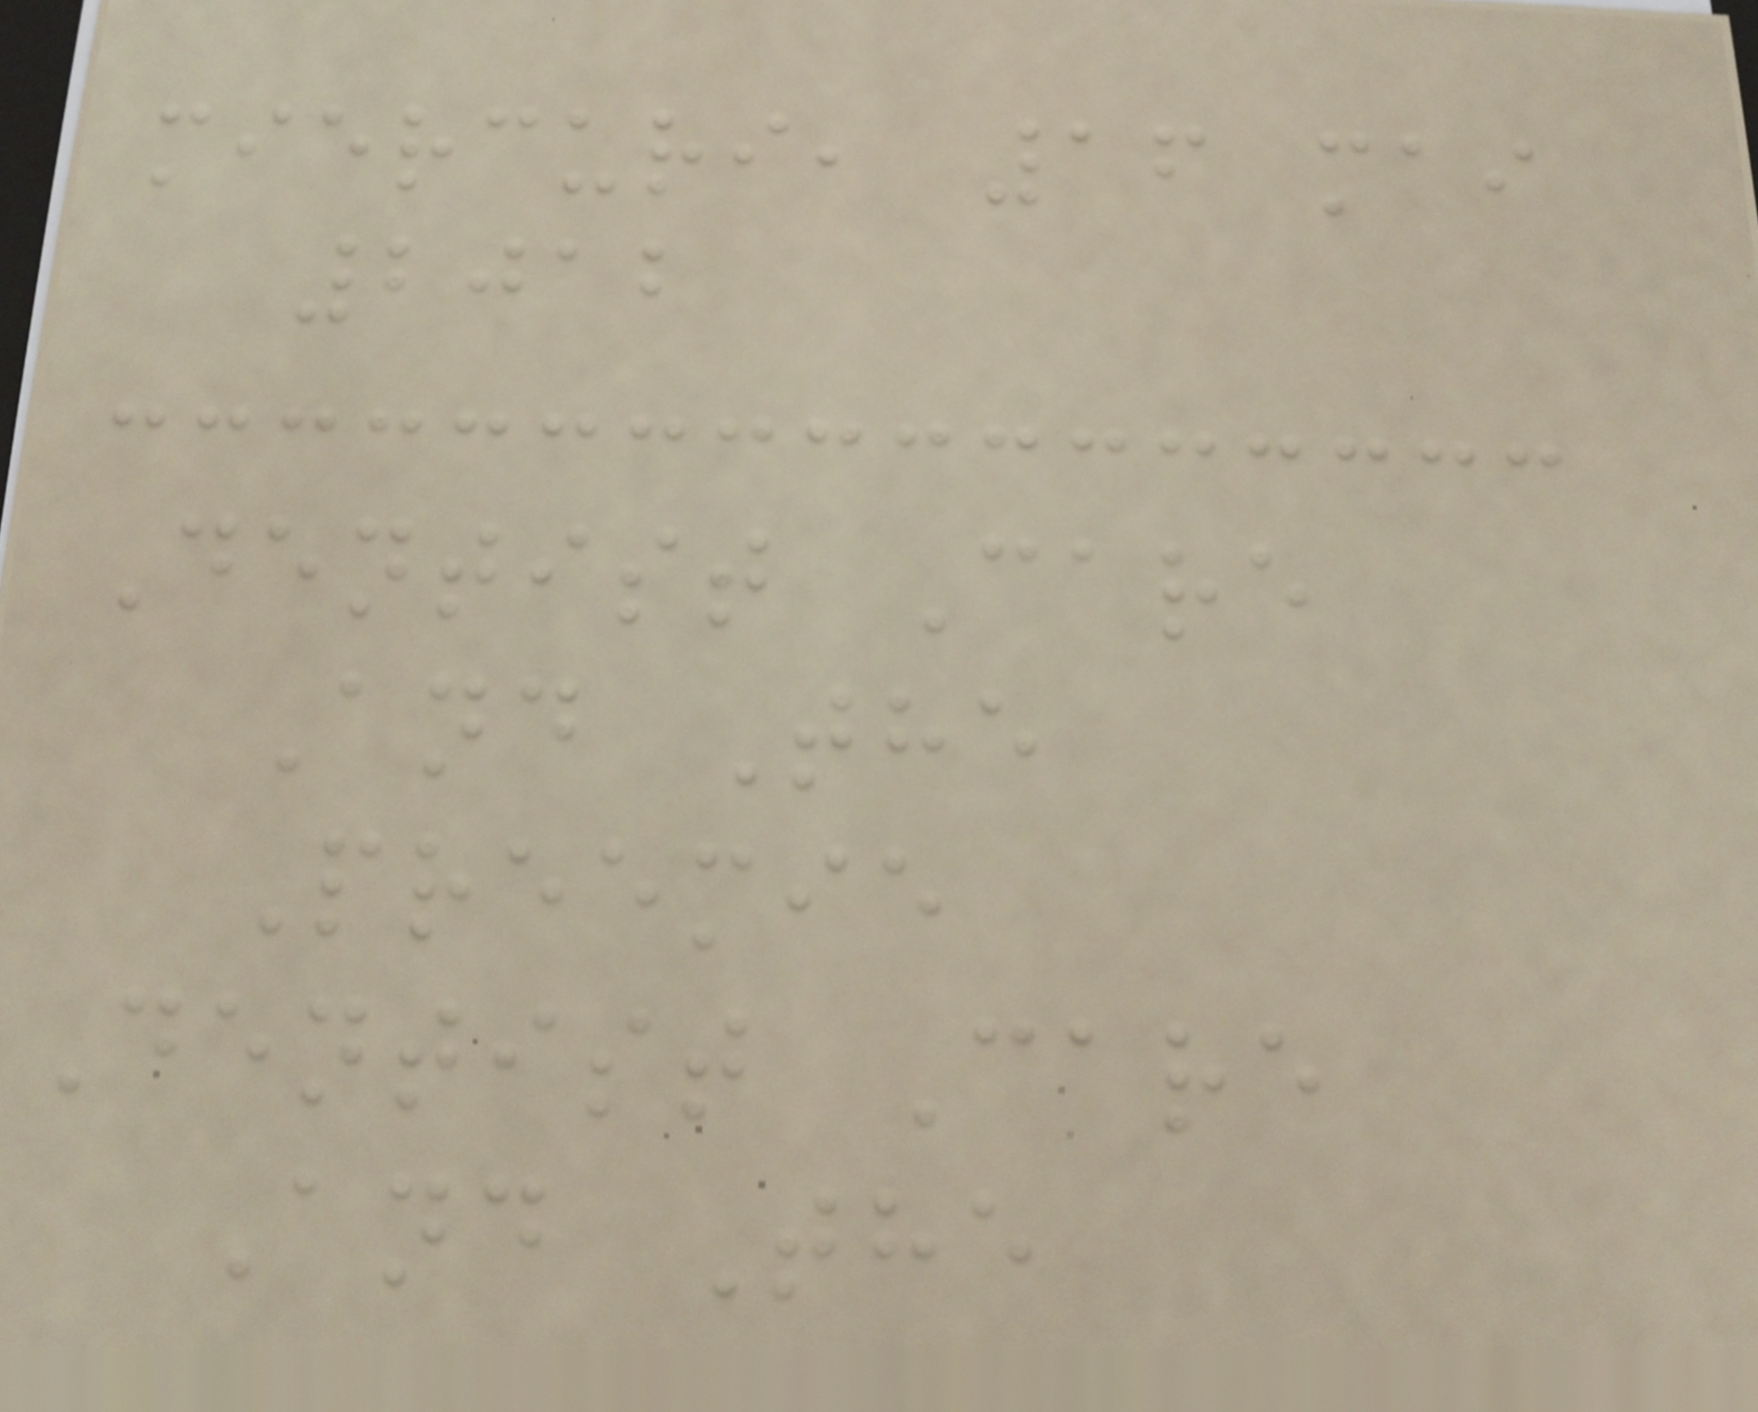miercuri, 16 mai
2012
Dentist Care
And The
Preemie
Dentist Care
And The
